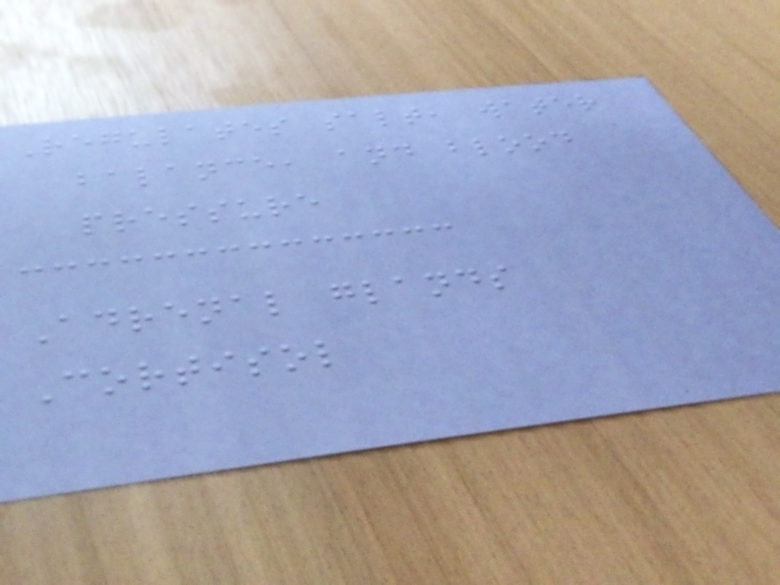Regulates salt, water
balance, and blood
pressure
Adrenal glands
Cortisol
